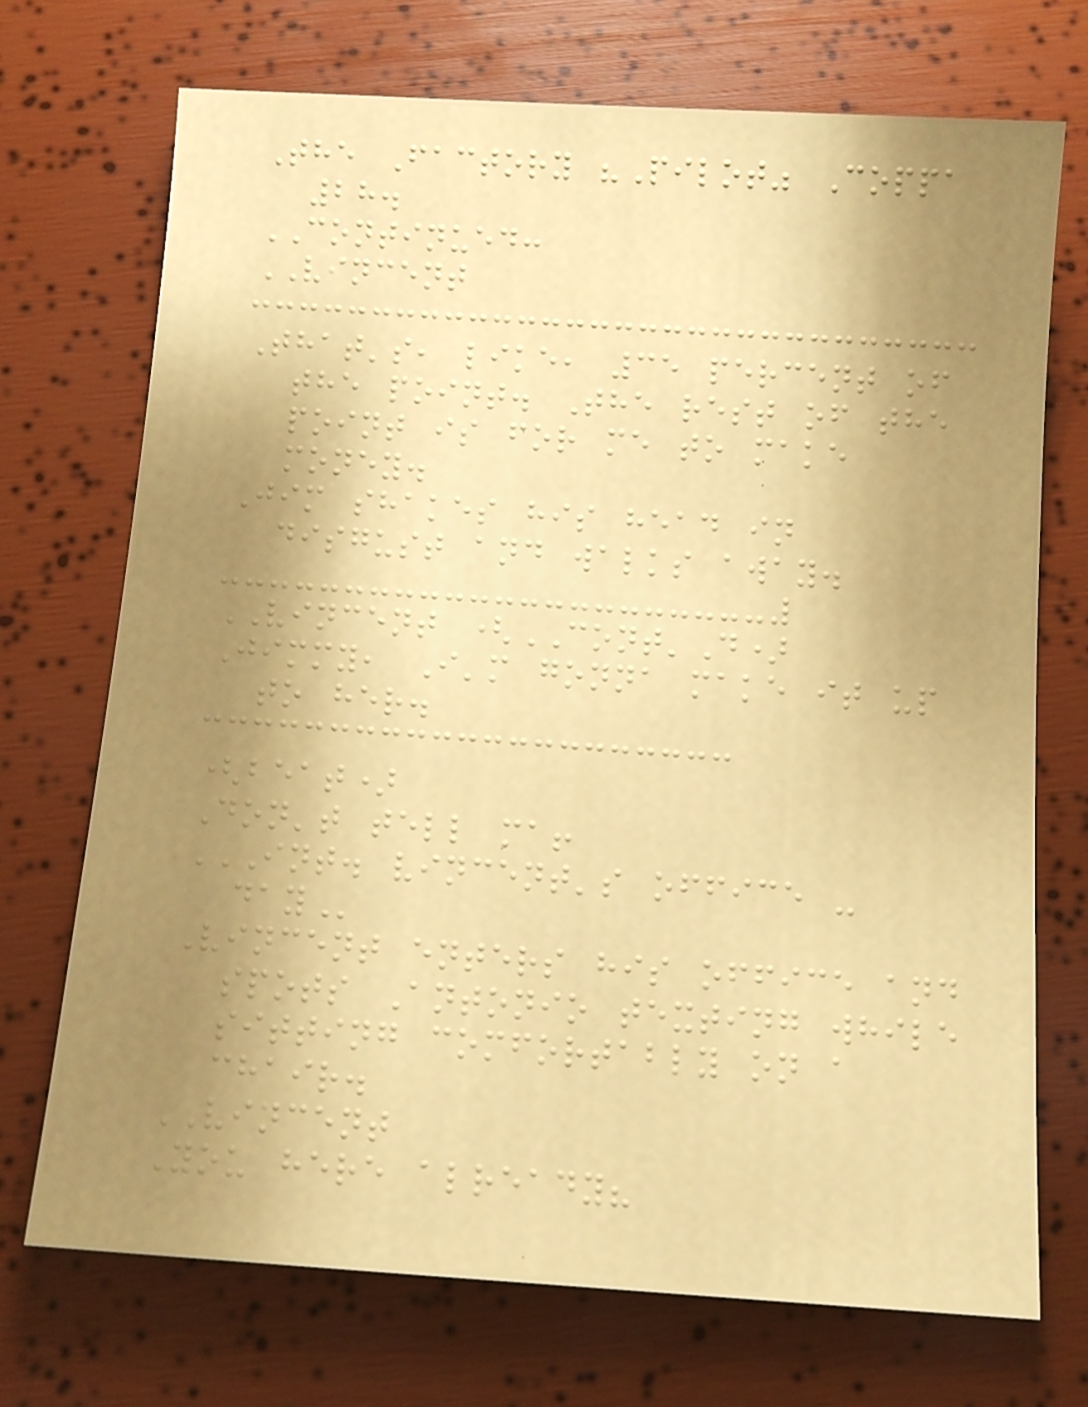The Factory "Pilot" Coppa
28.
CONTINUED:
VINCENT
That's, like, 35 percent of
the point. The rest of the
point is for me to make
money.
Jim shakes his head in
disgust and walks away.
VINCENT (CONT'D)
Jimmy, I'm gonna make it up
to her.
(beat)
Don't tell ma!
INT. VINCENT'S OFFICE -
DAY
Vincent enters his office and
spots Antonio texting while
sitting comfortably on a
chair.
VINCENT
You here already?
